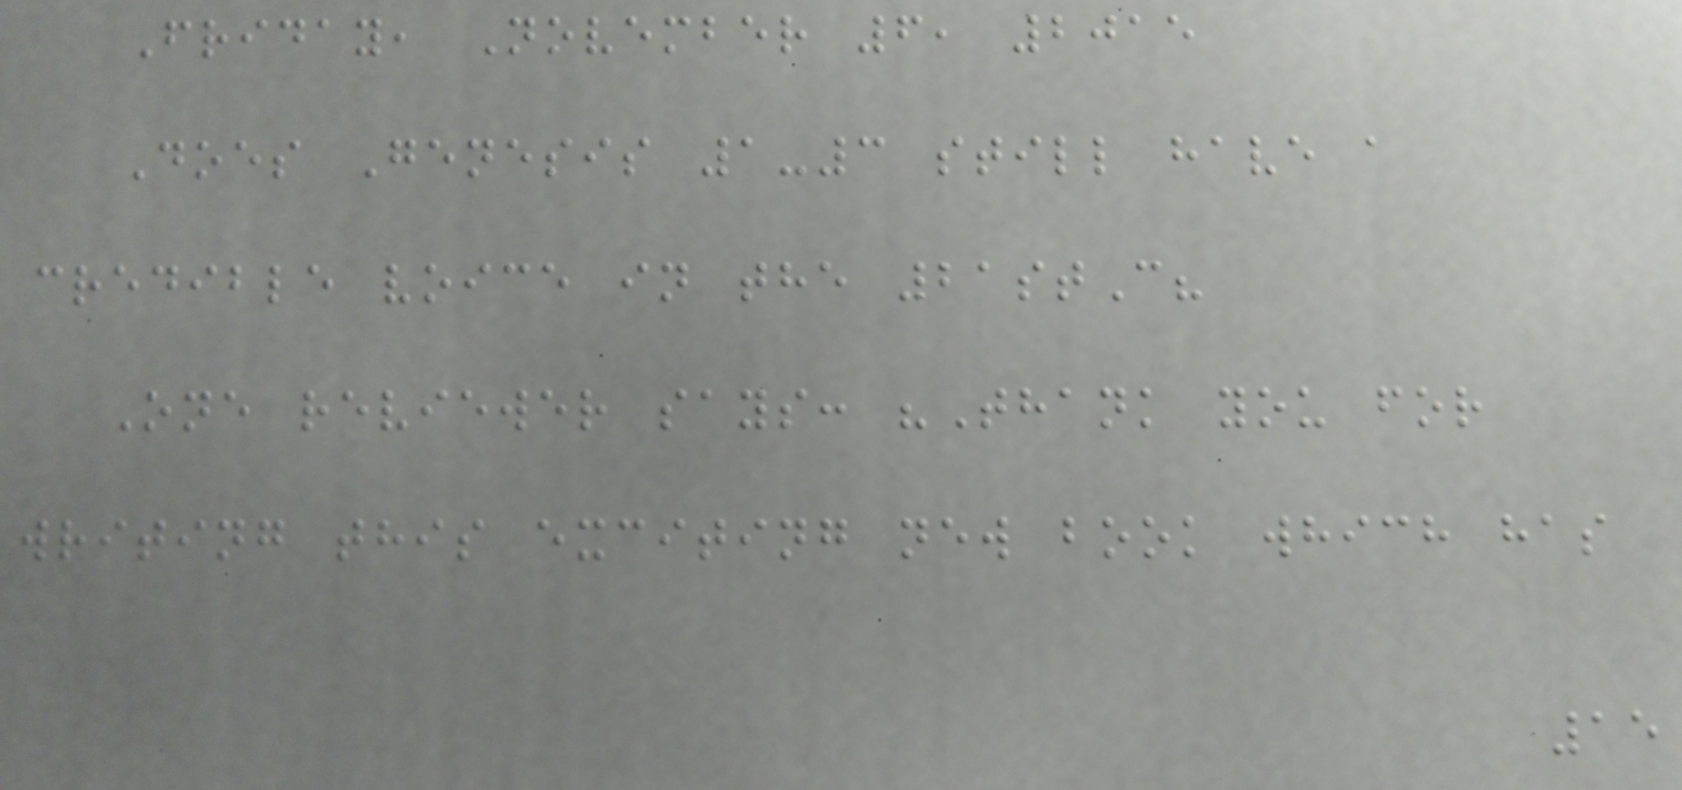Friday, November 6, 2015
Does Genesis 1-3 still have a
credible voice in the 21stC?
One reviewer says: "Thank you for
writing this exciting new book which has
15
